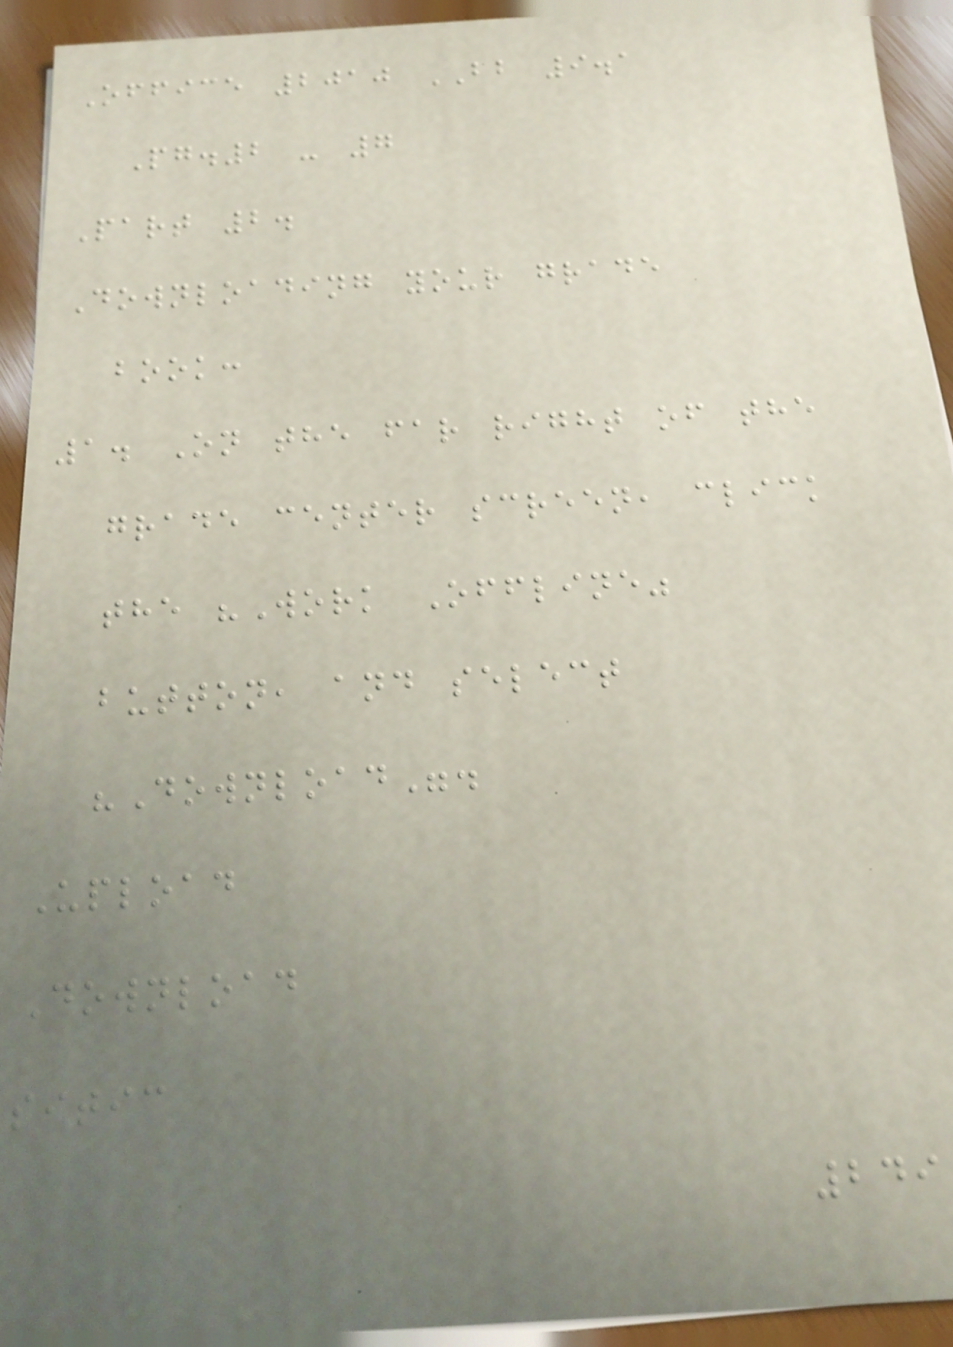Office 2010 BB 9.1
Pg.2 - 7
Part 2.
Downloading your grade
book:
1. On the far right of the
grade center screen, click
the "Work Offline"
button, and select
"Download".
Upload
Download
sitic
249
